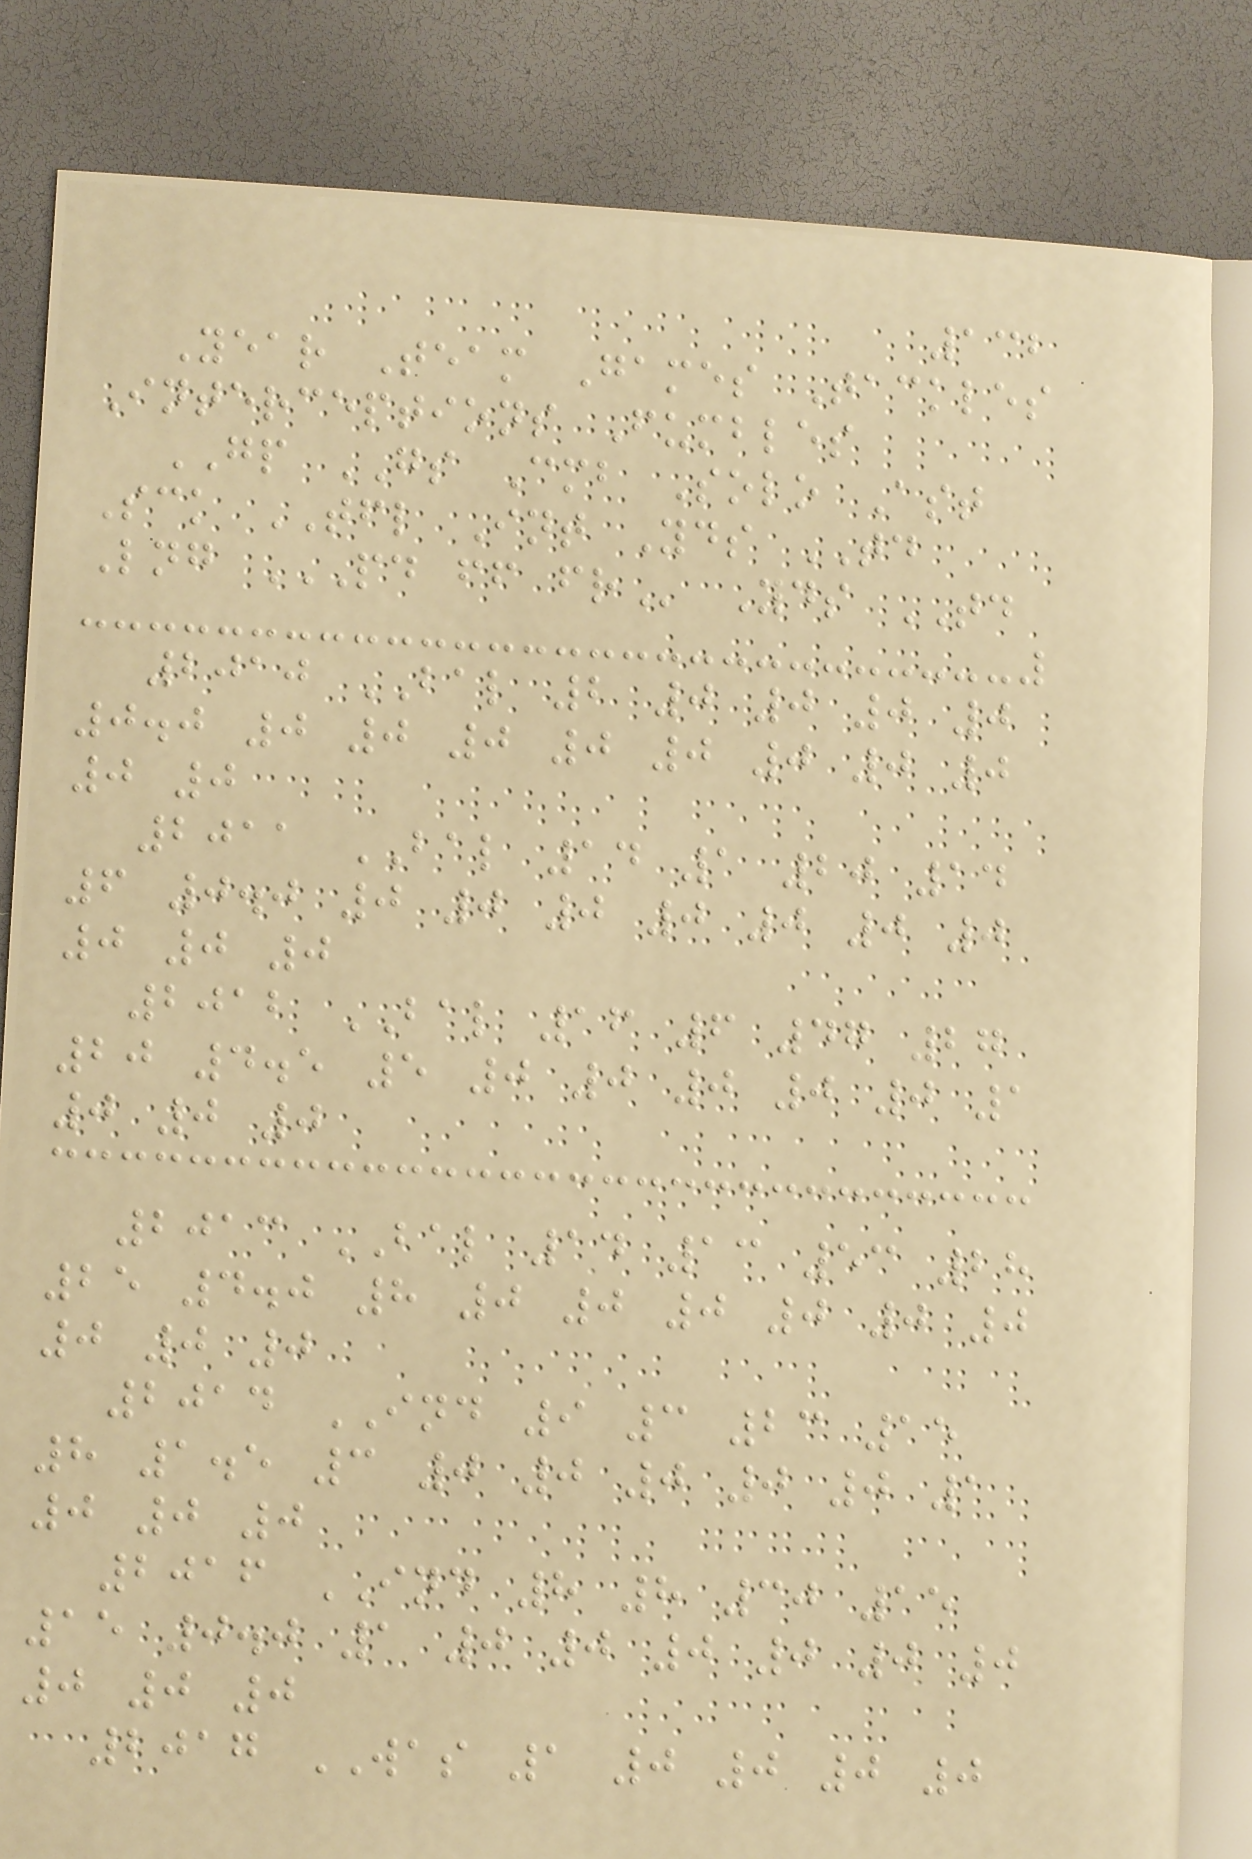132
Year Team Games Tackles
Interceptions Fumbles
GP GS Cmb Solo Ast
Sck TFL Int Yds TD
Lng PD FF FR Yds TD
2010 BAL 2 0 0 0 0
0.0 0 0 0 0 0 0 0 0
0 0
2011 BAL 14 1 20 14
6 0.0 0 0 0 0 0 0 0
0 0 0
2012 BAL 16 6 47 27
20 4.5 5 0 0 0 0 0 1
0 0 0
2013 BAL 14 13 53 28
25 4.0 8 0 0 0 0 0 0
0 0 0
2014 IND 9 3 23 15
8 1.5 3 0 0 0 0 0 1
0 0 0
2016 IND 8 8 30 15
15 0.0 1 0 0 0 0 0 0
0 0 0
2017 WAS 1 0 0 0 0
